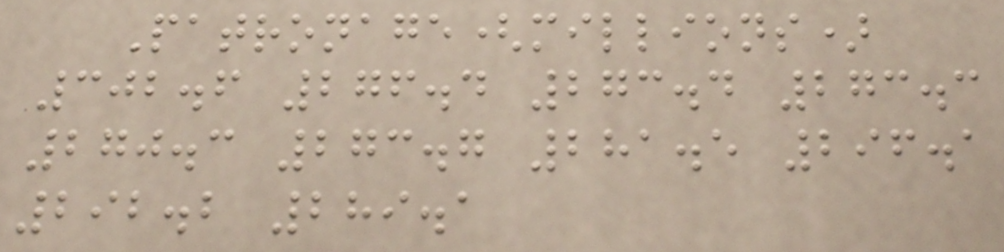Patronage(millions)
302.6 276.4 273.4 273.3
270.3 273.7 281.5 296.1
292.2 289.1
